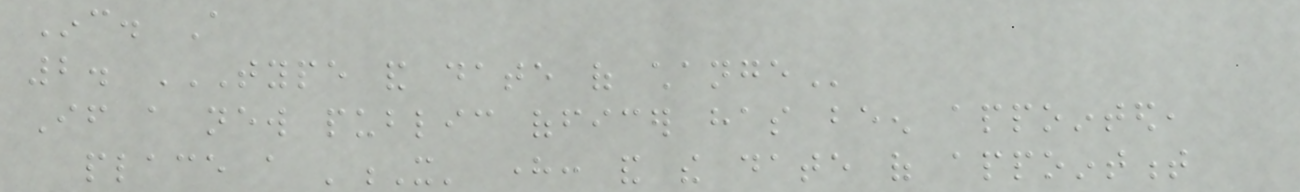Inc. A
2. TYPE AND DATE OF CHANGE
If a new public officer has been appointed,
place a 'X' here: and the date of appointment
